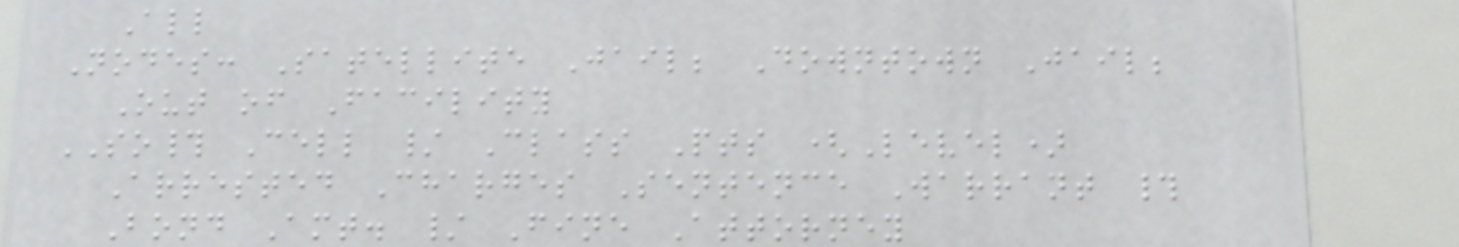All
Nodes: Satellite Jail; Downtown Jail;
Out of Facility
SO# Cell / Class Pts (Level)
Arrested Charges Sentence Warrant #
Bond Amt. / Fine Attorney
